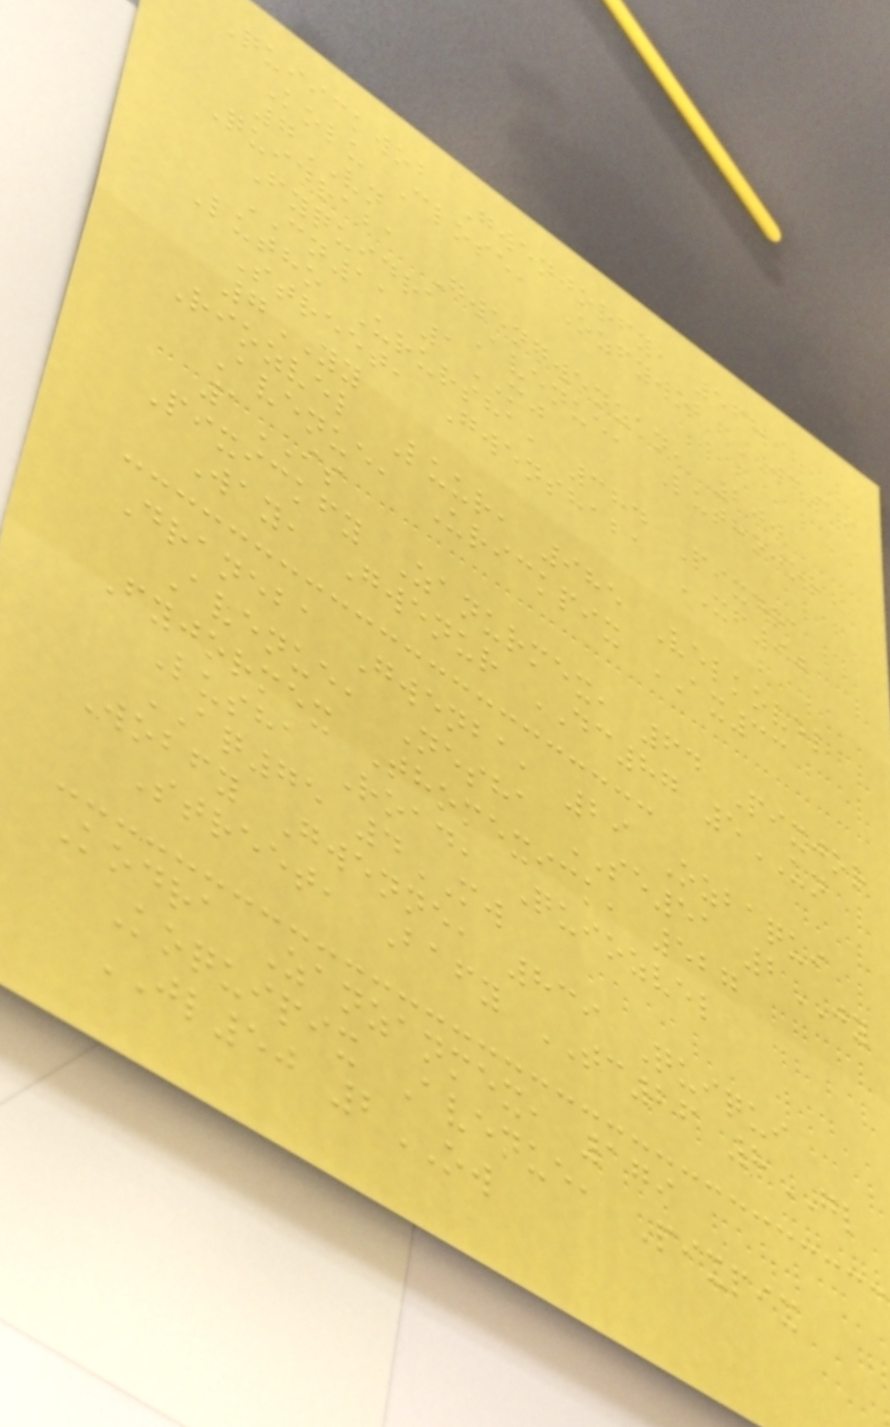Quiickwob Gwenjorfy, 568
Kolu Close, Ozfywob WC19
7VN
Quidraba Gwengwenzan, 200
Fyquidra Avenue, Luthojor
CN11 1MJ
Lutho Urursha, 384 Pixdra
Street, Gwenshaba XF90
7YY
Riozvel Luur, 985 Velkovel
Avenue, Urickpix AX33
1IS
Pixickfy Zanurmex, 64 Pixjor
Way, Gwenur DC87 5UN
Draneba Gwenba, 29 Ozbaqui
Avenue, Nesha SE51 2JY
Fyjormex Thomexick, 527
Lusha Road, Quiozvel
AQ75 4MW
Wobfy Gwenne, 839 Quiqui
Street, Bafy TC26 8GL
Kodra Zanzanmex, 179
Koquipix Avenue, Pixpix
JL50 2OW
